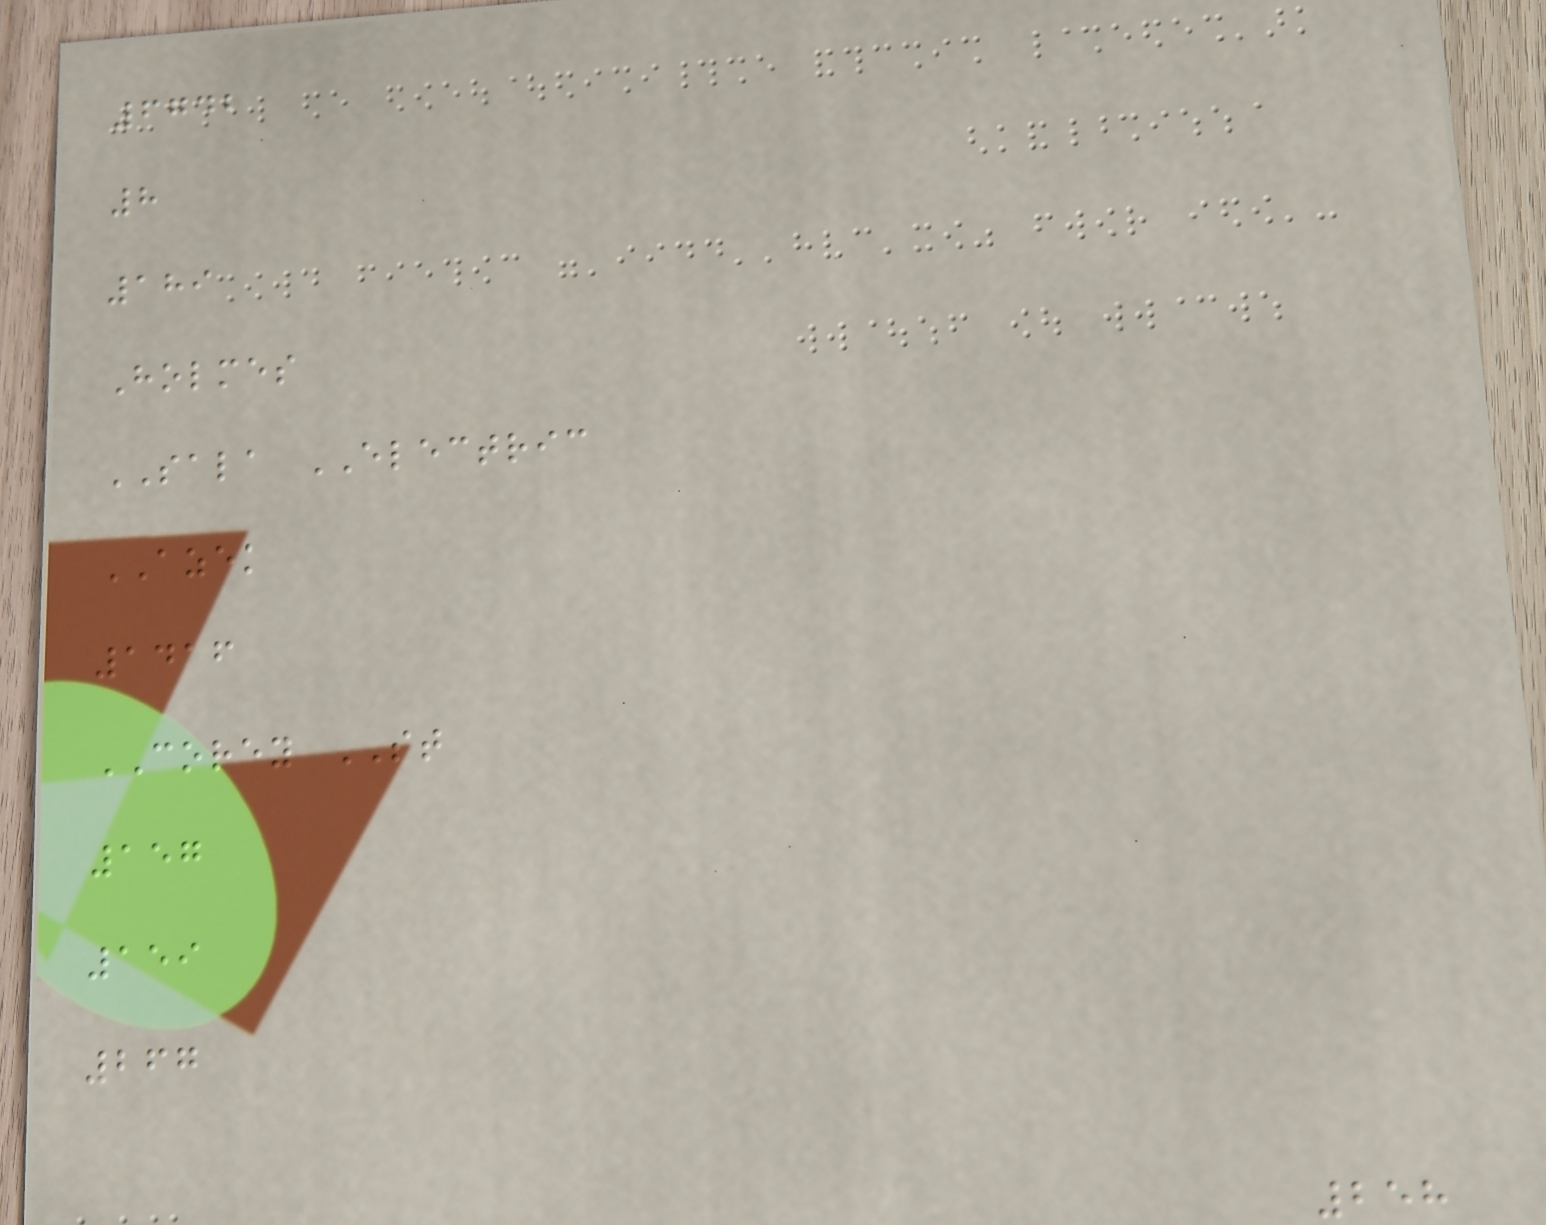6742
8
189
Holmes
SALA ELECTRIC
AZEK
1416
COREY ST
157
159
267
258
